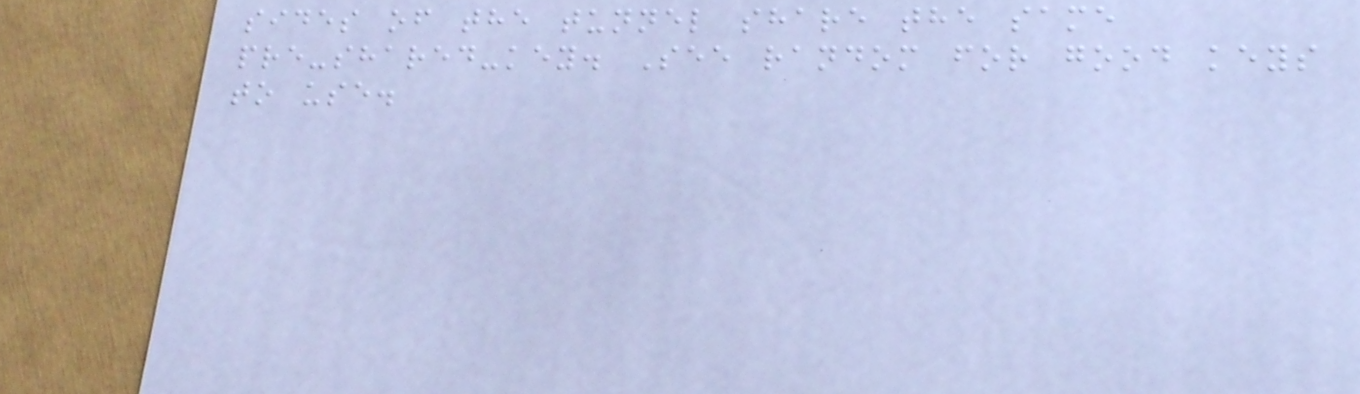sides of the tunnel share the same
pre-shared-key. See random for good keys
to use.
